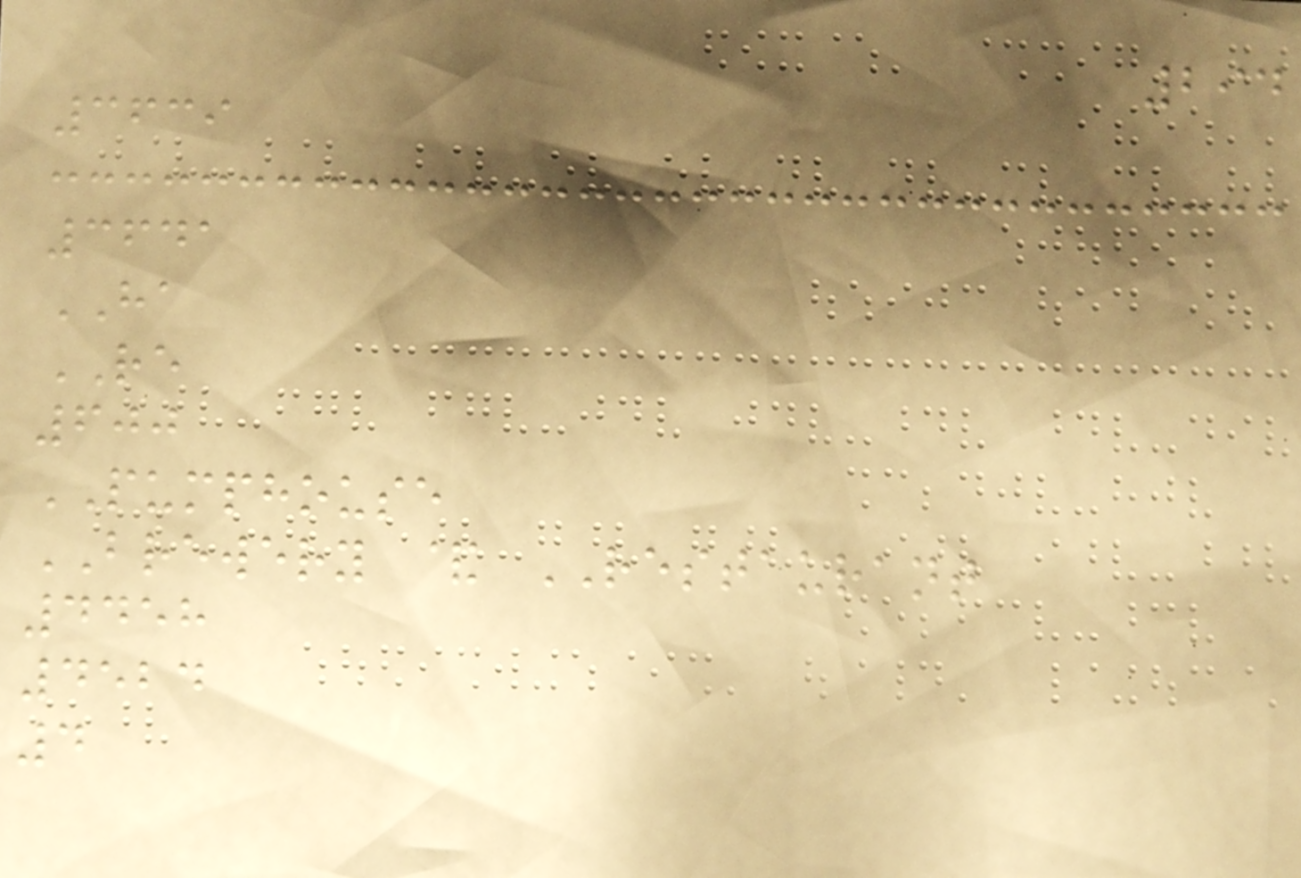294
3639
3641
HA
RE
600
PUMPHOUSE
BREWERY & RESTAURANT
4458
4524
4
